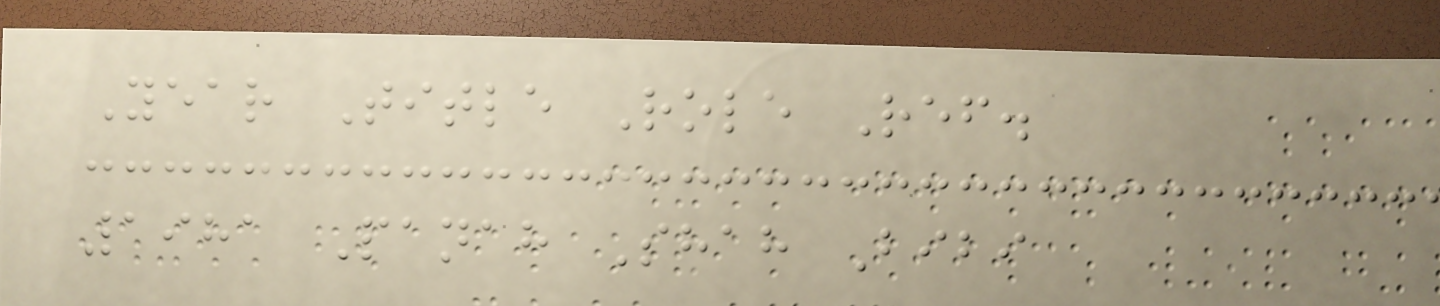Year Title Role Ref.
1981 Panah Shah Bibi
